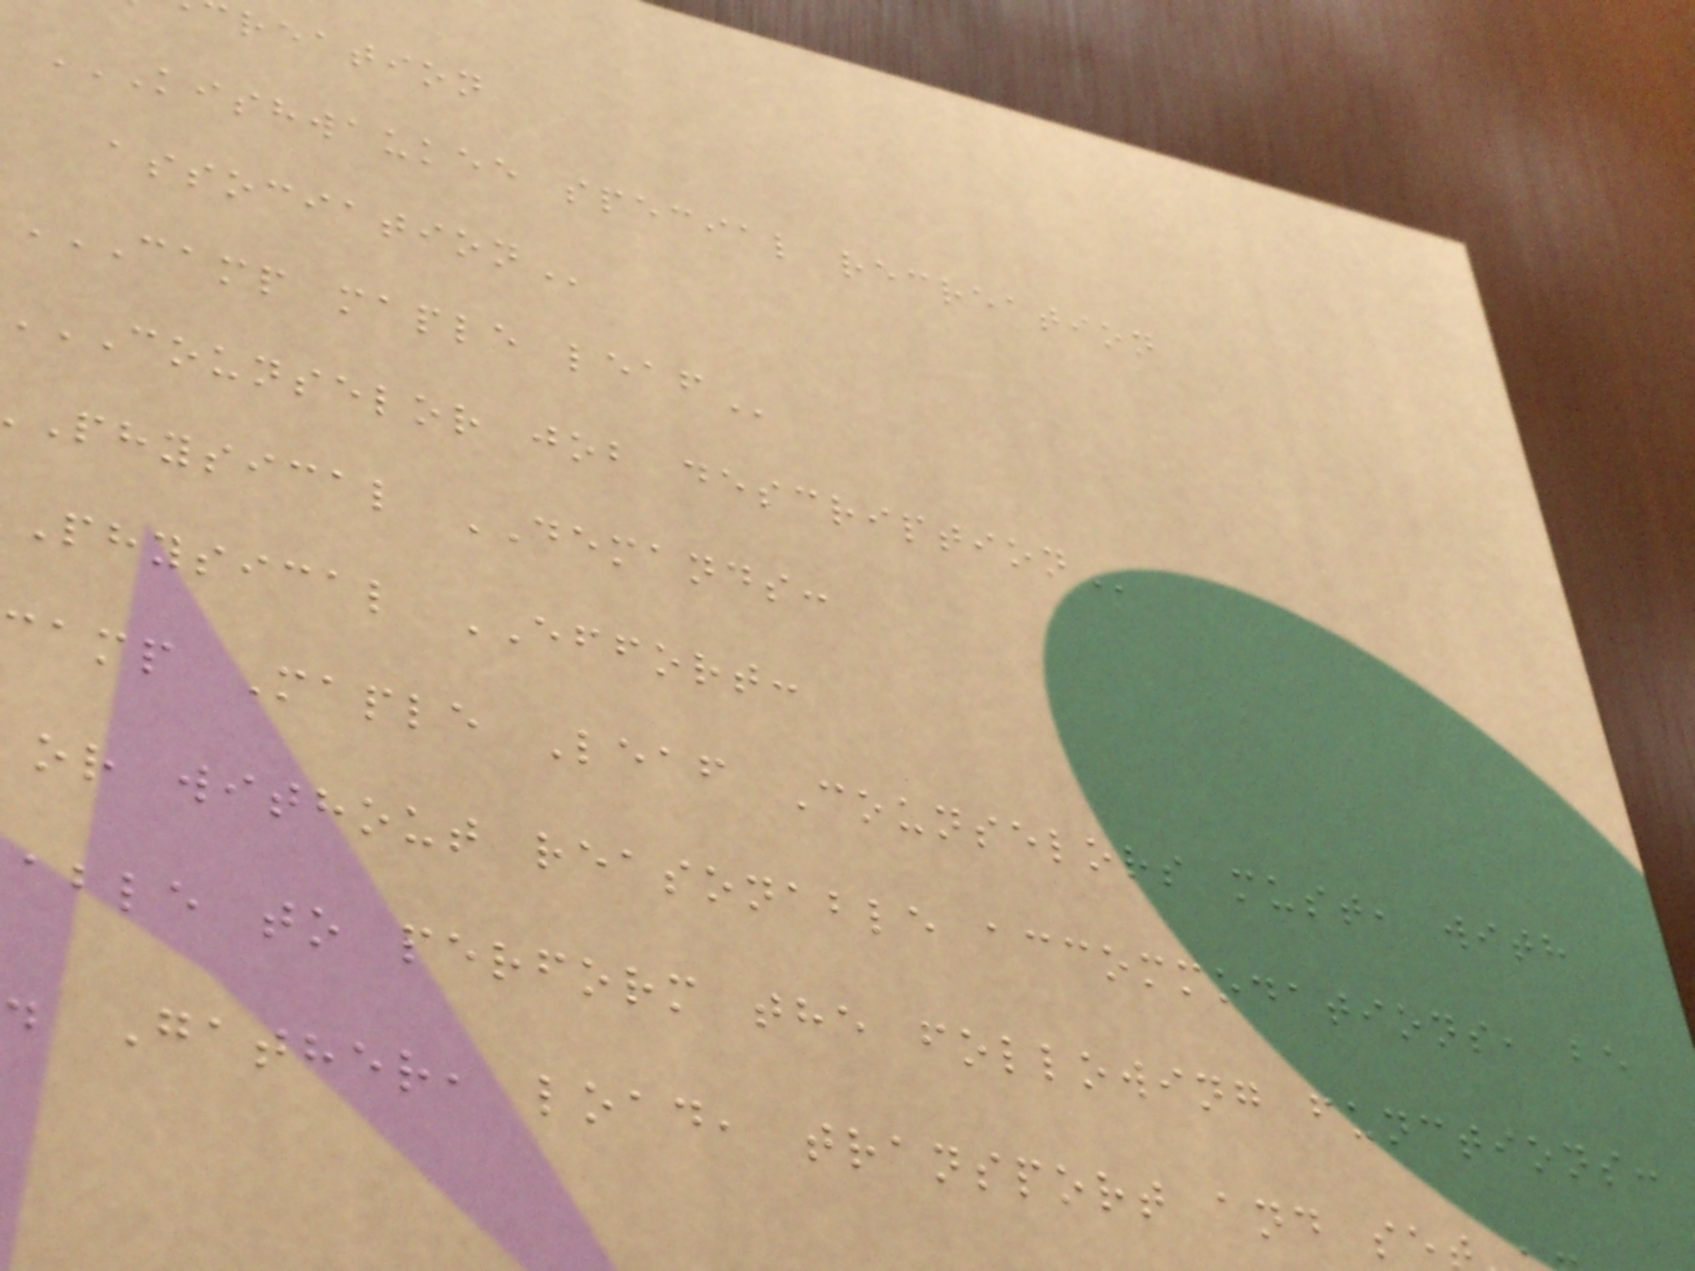reation
KISHWAUKEE SPECIAL RECREATION
CAMP MAPLE LEAF
COUNSELOR job
physical DEMANDS:
physical EFFORT:
camp Maple Leaf Counselors must, with
or without reasonable accommodations, be
able to perform the following functions:
. Gather, load, transport and se
